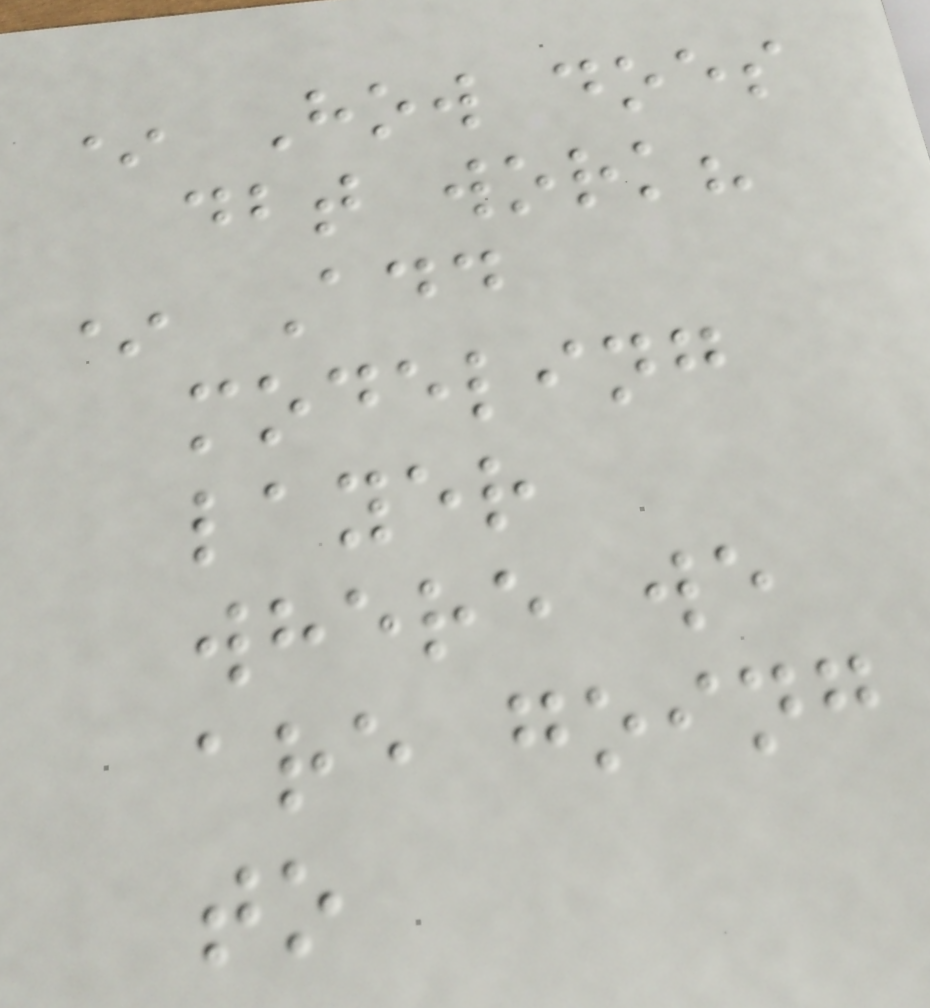* How does
dbt work?
* Add
modeling
layer
where we
are going
to
